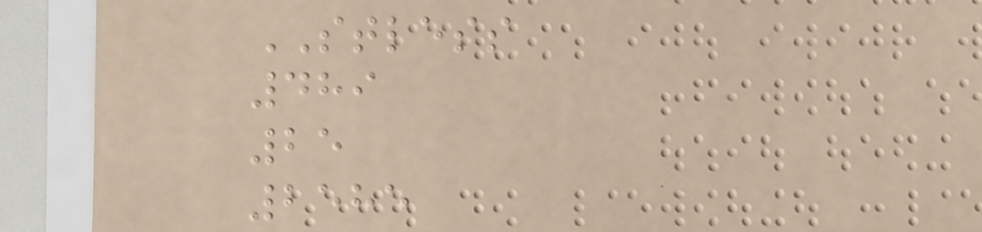STLESS
489
25
2585
